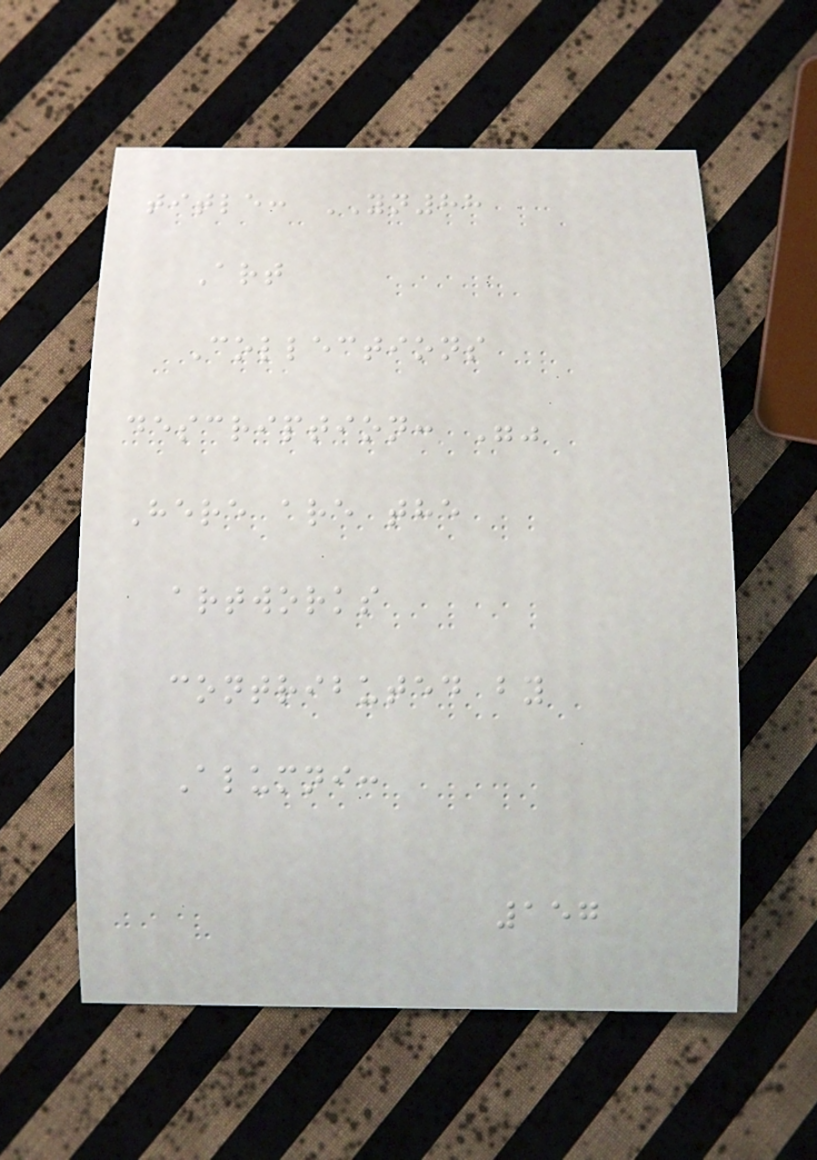title: YN88
Art
Collections
description: ""
Here are the
artworks
contributed by
Alumni:
157
